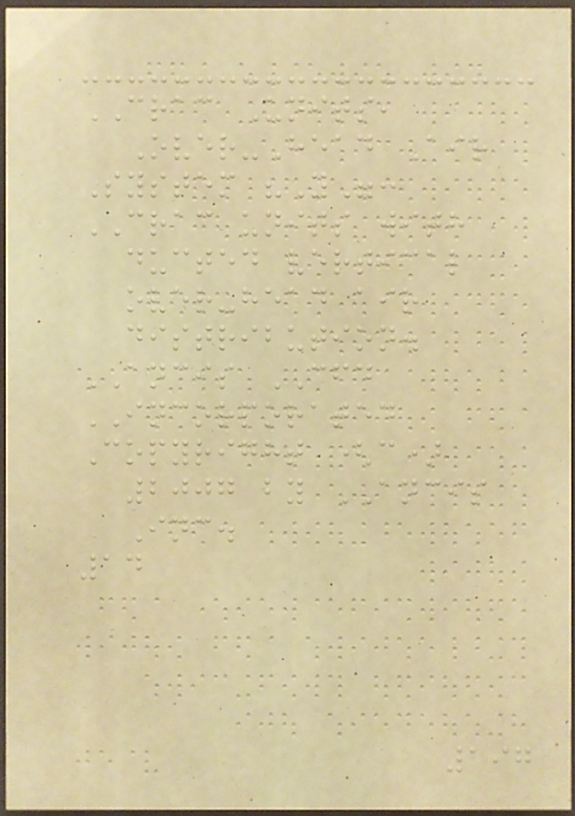CRAC Units,
Over-Head Air
System "Y":
CRAC units with
ducted vertical
over-head air
distribution.
ANCIS CFD
INCORPORATED
Copyright (c)
2007 by ANCIS
Inc.
14
197
